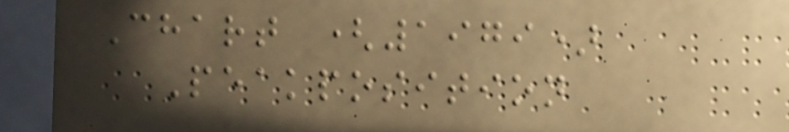Chart (1979)
Peakposition
